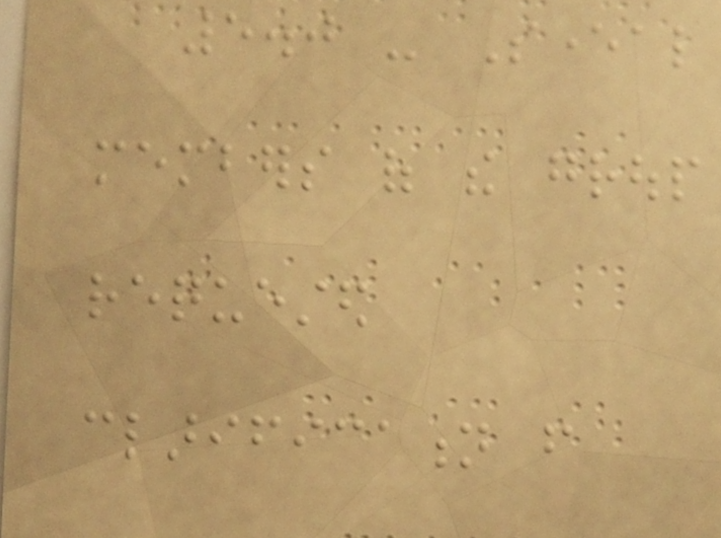5.0 - Several
members of the group
requested
clarification from
